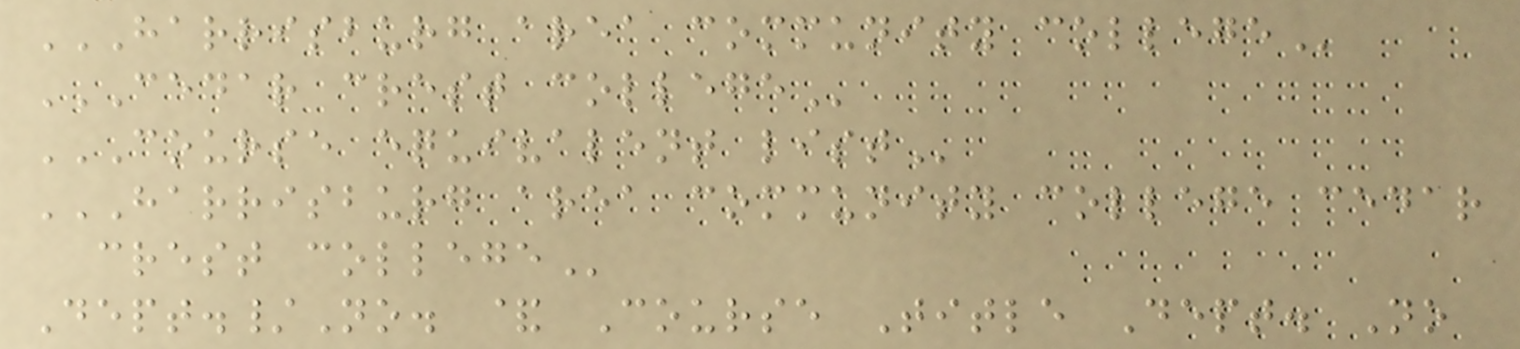HARRISBURG AREA COMMUNITY COLLEGE
CEDAR CREST COLLEGE
COURSE EQUIVALENT LIST
HARRISBURG AREA COMMUNITY COLLEGE CEDAR
CREST COLLEGE
Dept./No. & Course Title Dept. No
